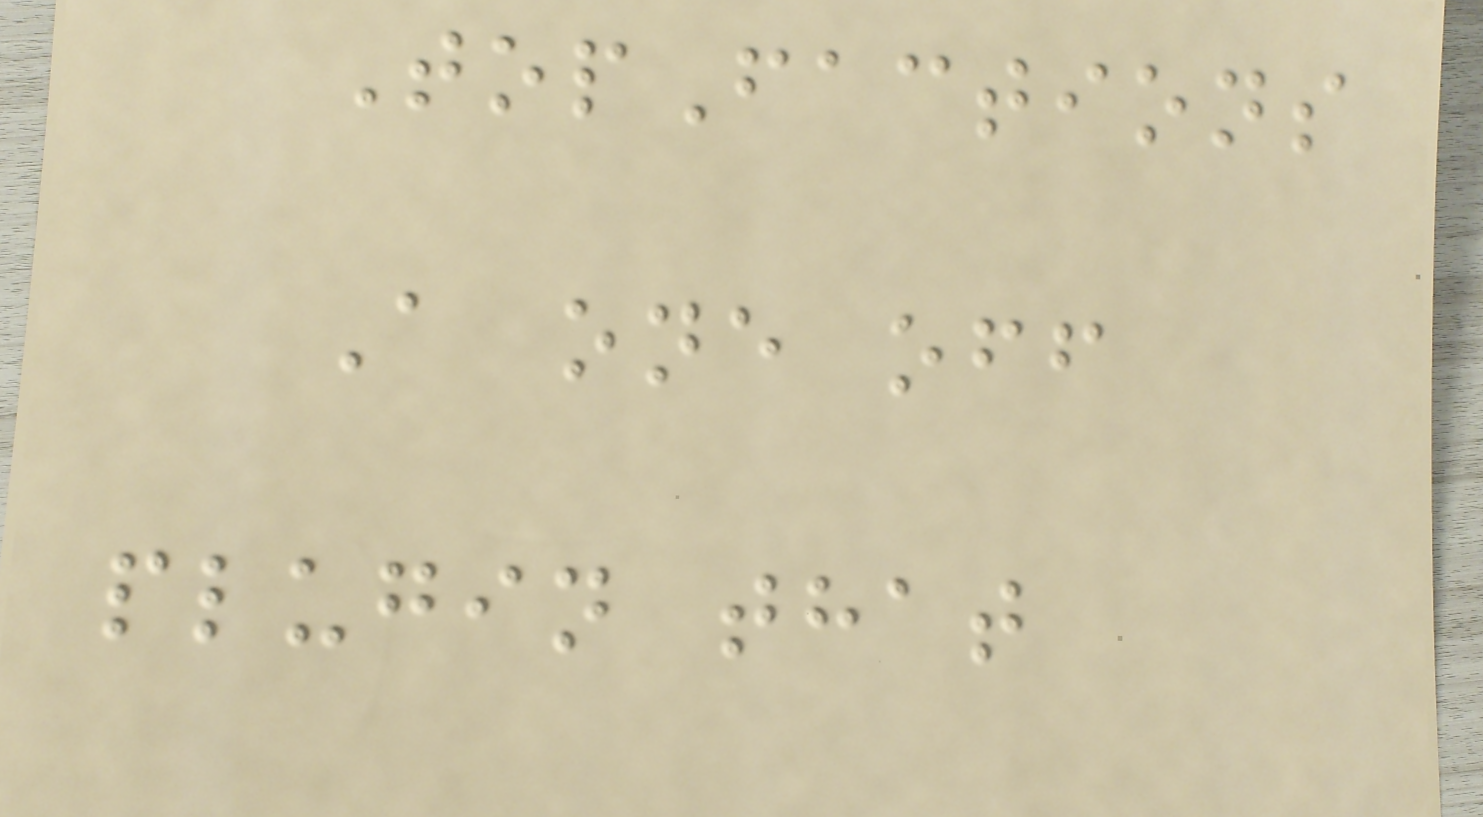TopFactions
A one off
plugin that
